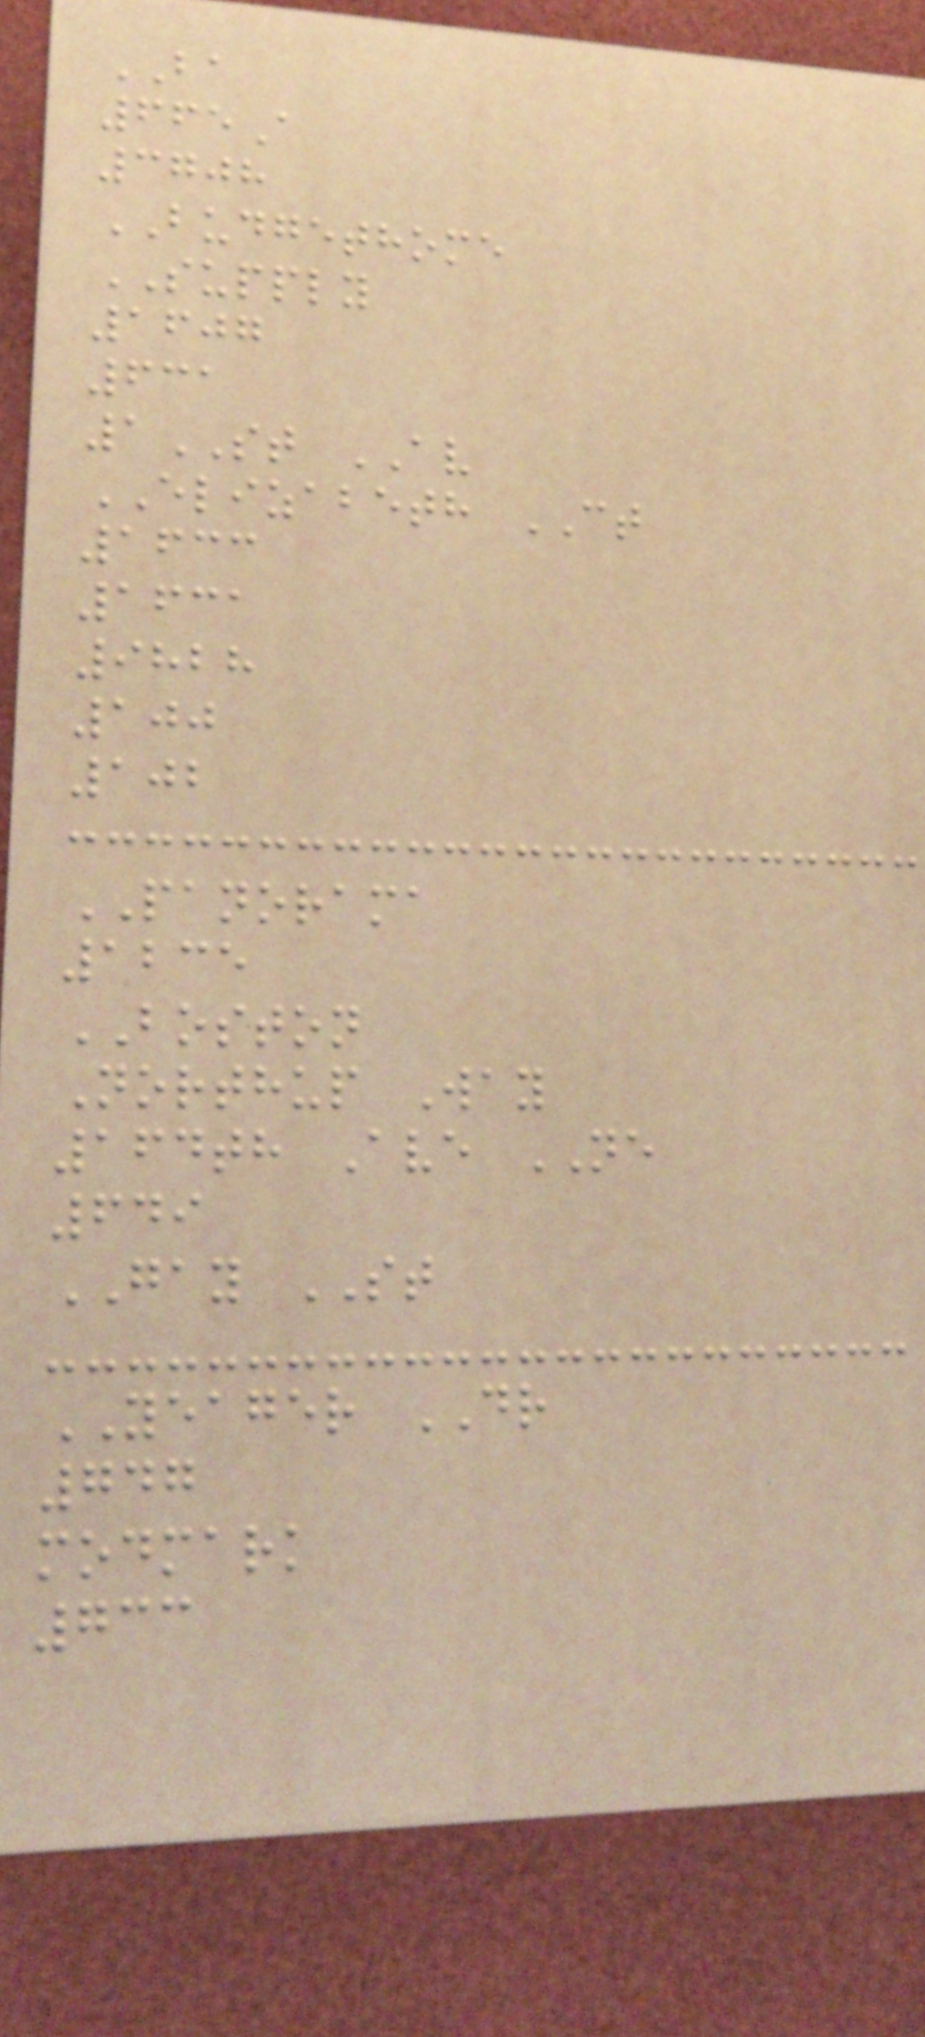BA
665A
3708
BUDGETHOME
SUPPLY
1607
631
1ST AV
ELIZABETH CT
1633
1631
9828
100
102
PANORAMA
1235
BOSTON
Northup Way
164th Ave NE
649
GAY ST
YEAGER DR
747
modmark
733
